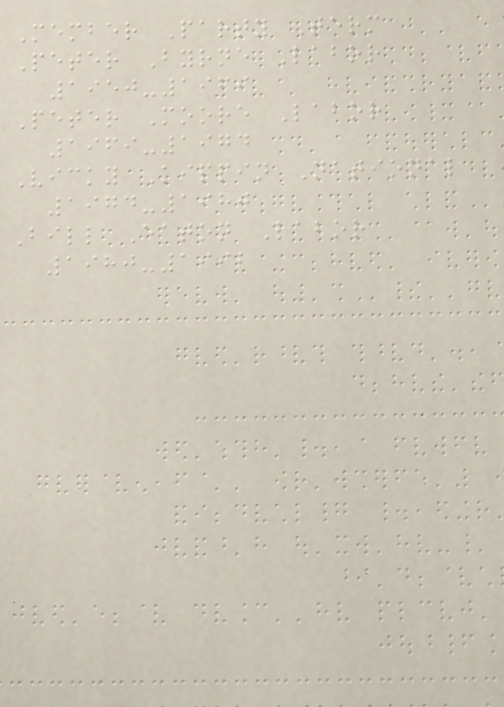Member Party Term
Peter Byrne Labor
1950-1969
Peter Moore Labor
1969-1974
Vicky Kippin National
1974-1980
Bill Eaton Labor
1980-1992
